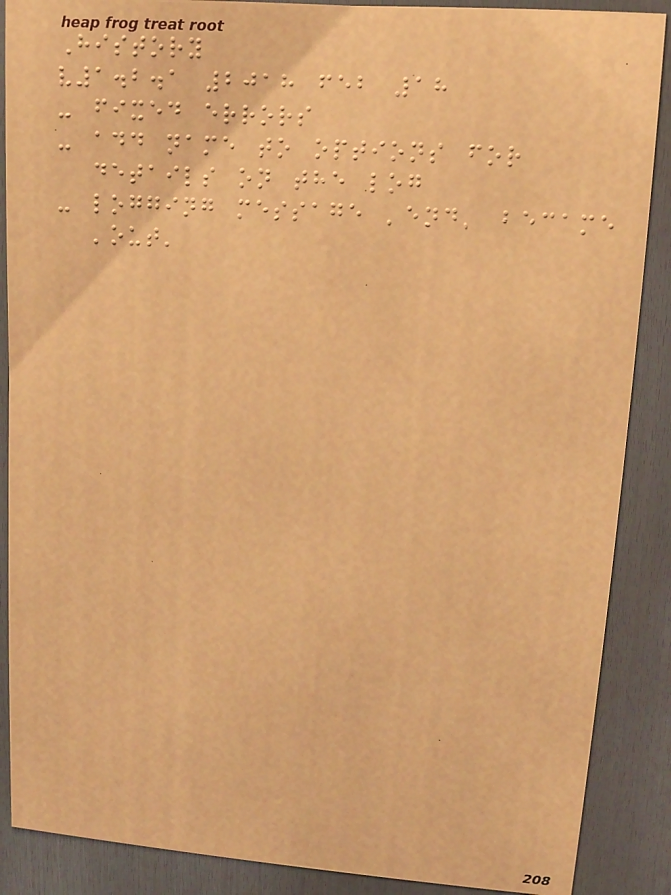History
v1.2.1 2018 feb 18
- fixed errors
- add name to options for
details on the log
- logging message 'end' became
'out'
